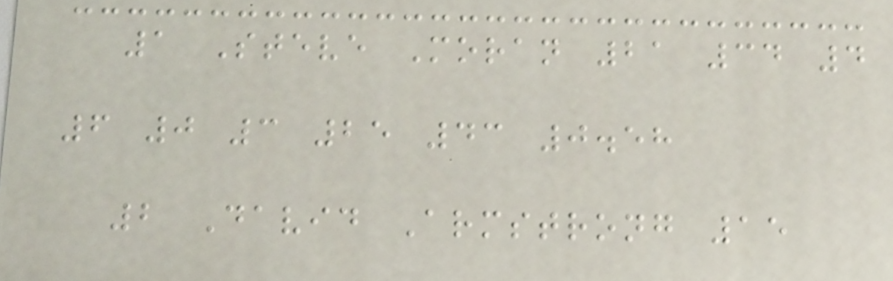1 Steve Moran 21 34 4
6 0 3 25 43 0.58
2 David Armstrong 15
